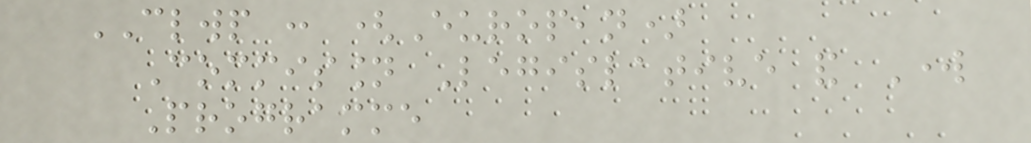CLWP : (European)
Commission Legislative and Work
Programme
